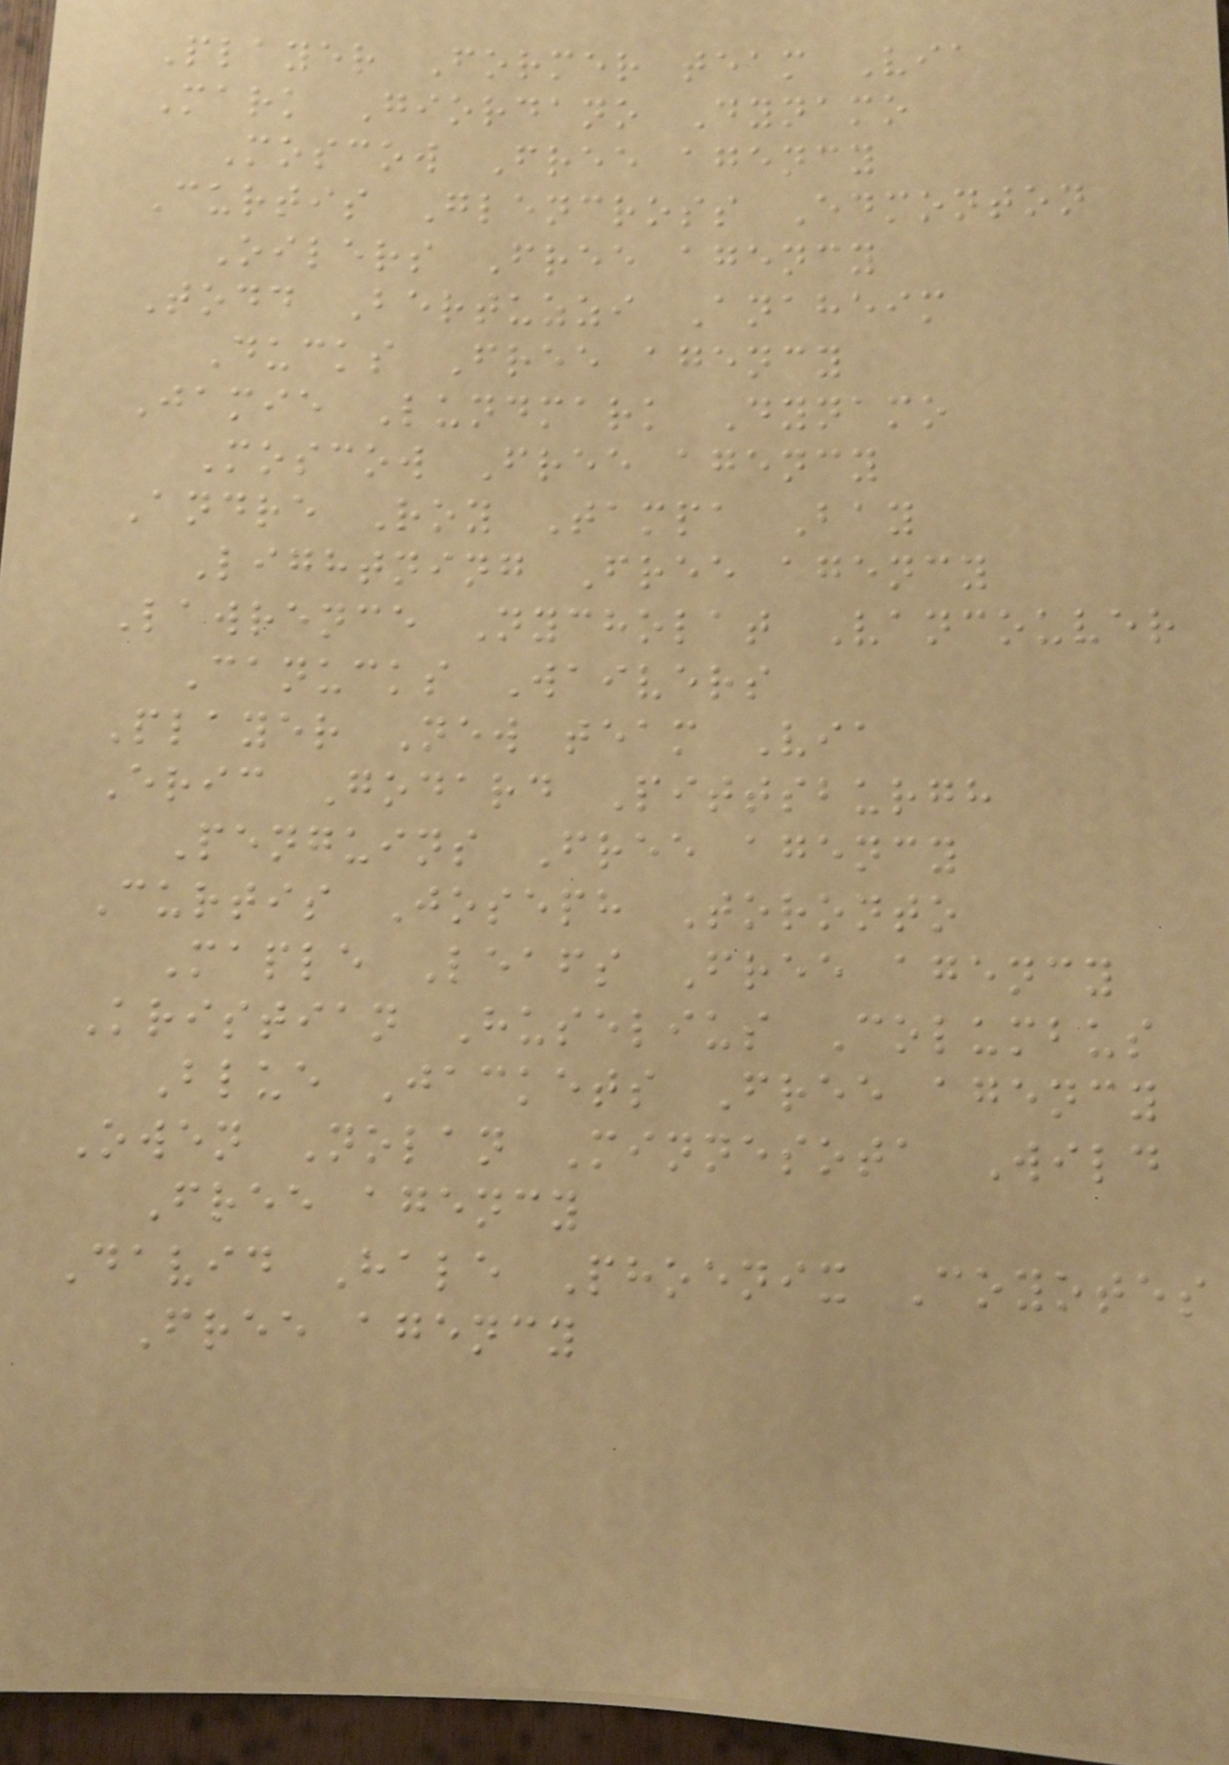Player Former team Via
Mark Giordano Dynamo
Moscow Free agency
Curtis Glencross Edmonton
Oilers Free agency
Todd Bertuzzi Anaheim
Ducks Free agency
Jamie Lundmark Dynamo
Moscow Free agency
Andre Roy Tampa Bay
Lightning Free agency
Lawrence Nycholat Vancouver
Canucks Waivers
Player New team Via
Eric Godard Pittsburgh
Penguins Free agency
Curtis Joseph Toronto
Maple Leafs Free agency
Kristian Huselius Columbus
Blue Jackets Free agency
Owen Nolan Minnesota Wild
Free agency
David Hale Phoenix Coyotes
Free agency
